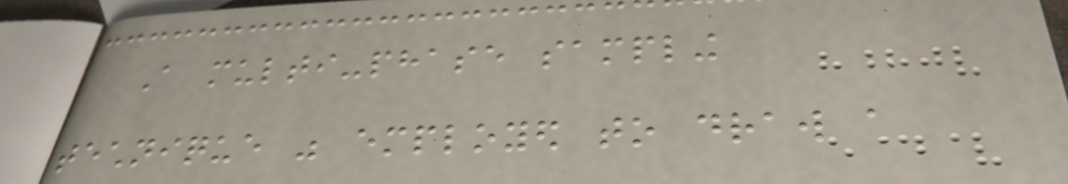A multi-phase sampling
technique was employed to draw a
